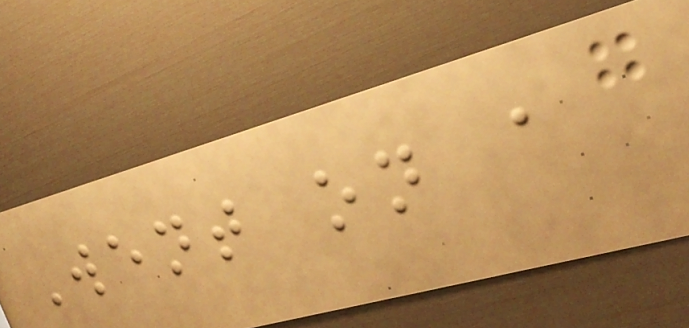Went on a
